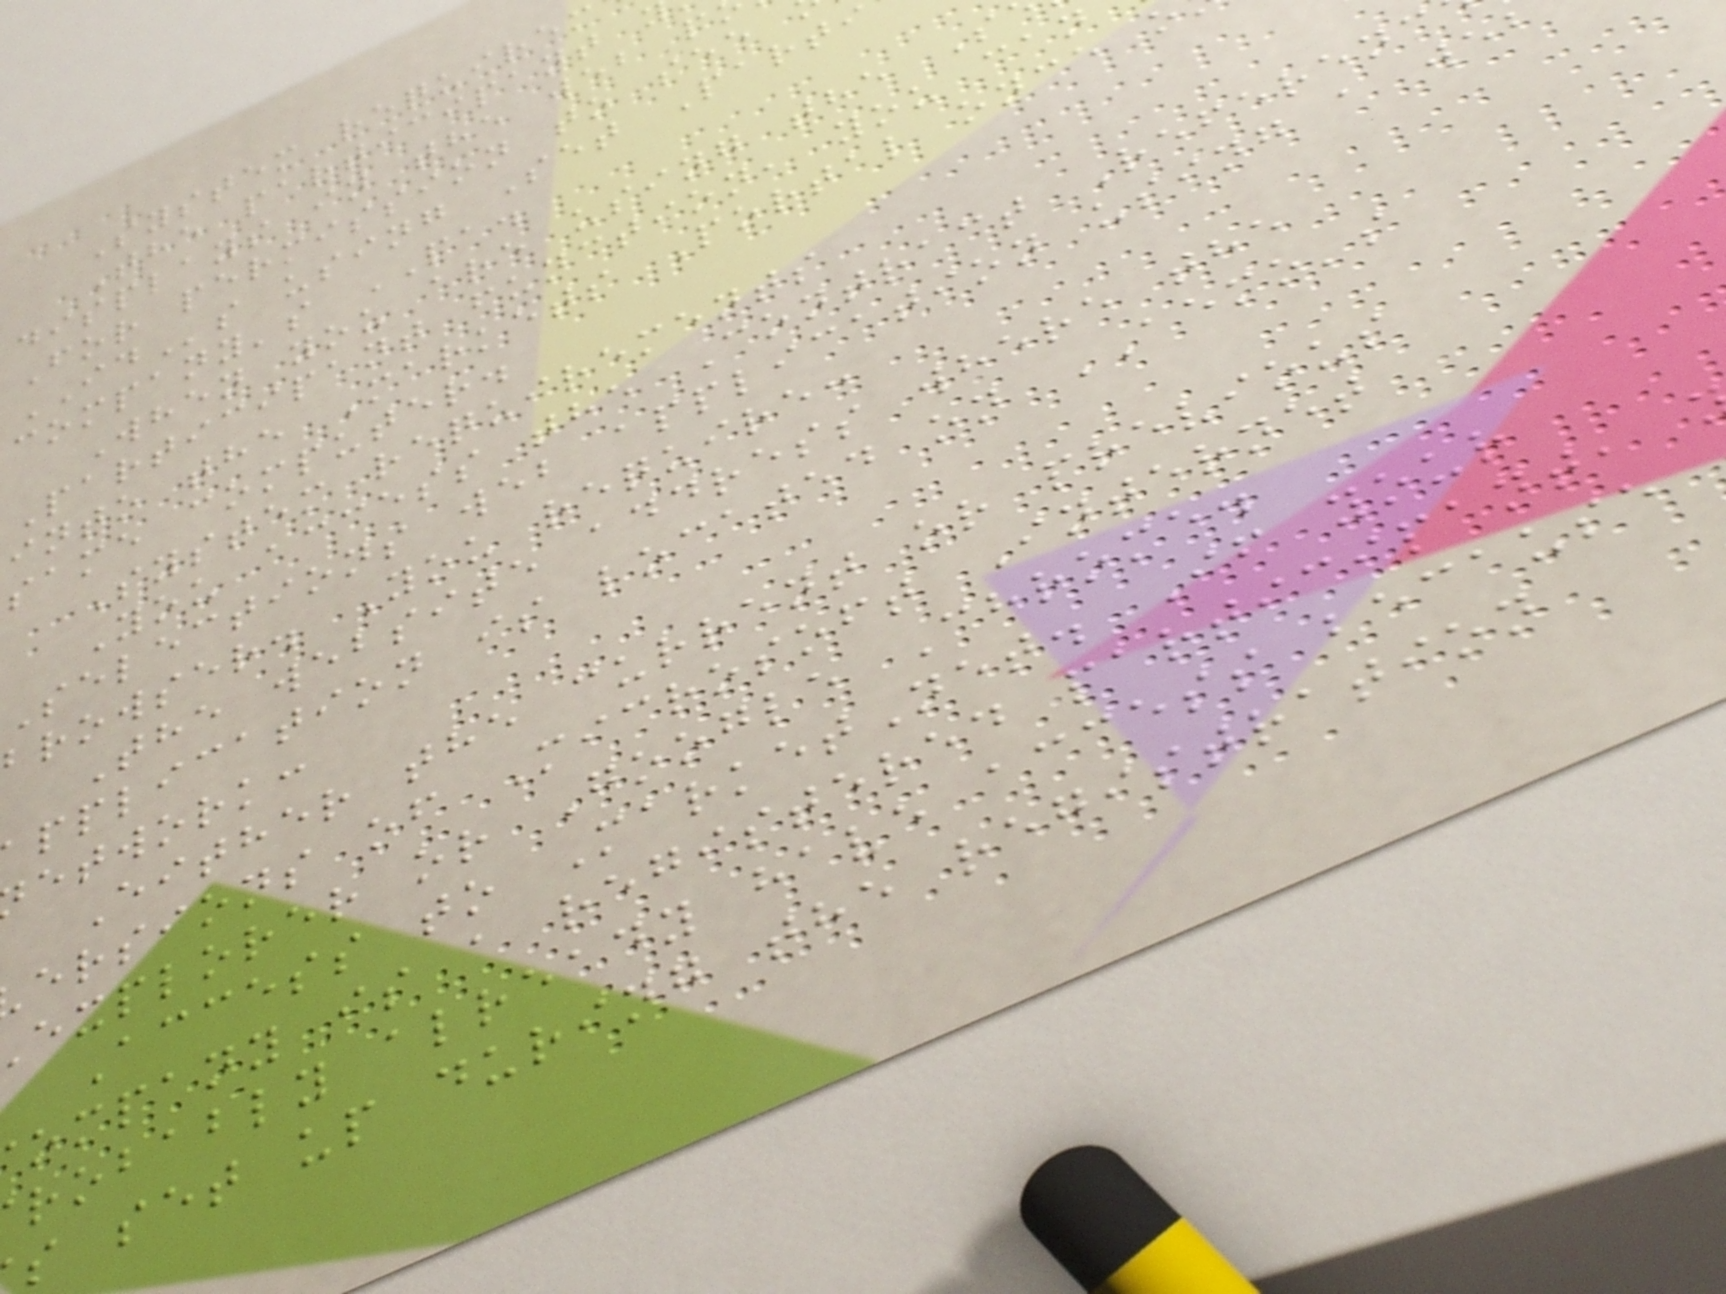System requirem
The participant
displays in the web p
For permission to see
IDs using Set Parti
company's PA.
When you are using the S
Participant function, you can
into the Markets Portal once o
same computer.
System requirements
You access the Contract Referenc
Selections web application using a web
browser. You require:
The website address where the
pplication is located on AEMO's
etwork:
Either the current or previous
ersions of Microsoft Internet
explorer or Google Chrome.
Access to MarketNet. If your
ompany is a registered participant,
robably already have access because
s set up during the registration
